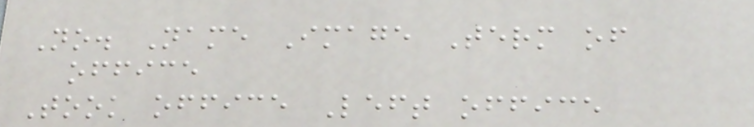No. Name Image Term of
office
Took office Left office
